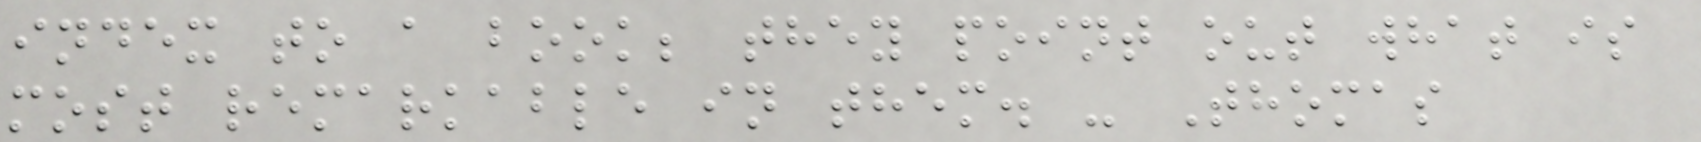index to a book; they point out what is
most remarkable in them. - Thomas
